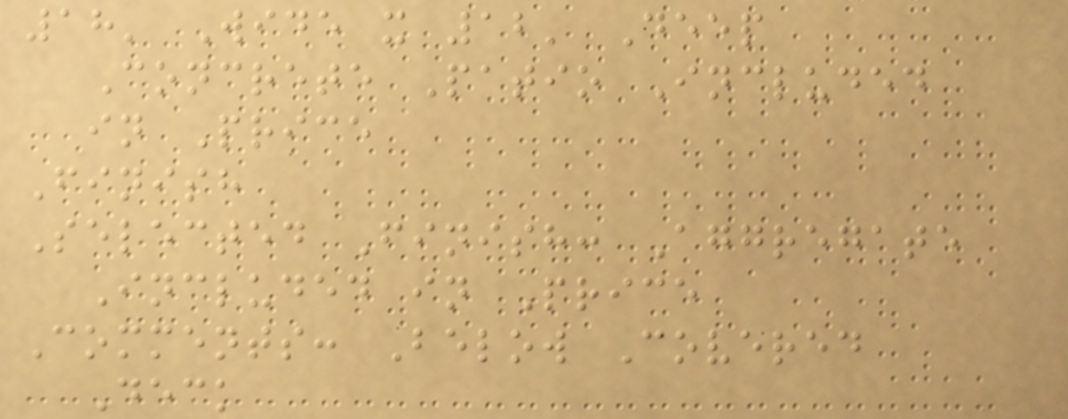18' Wide x 12' Deep
Concrete Patio Included
in Price
Finish
Selected Finish: Aggregate
Included in Price
Comments: Below Covered
Deck
